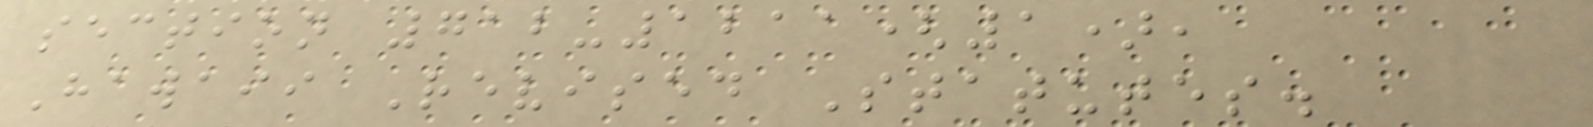section 712-1211(1),
Hawaii Revised Statutes.
